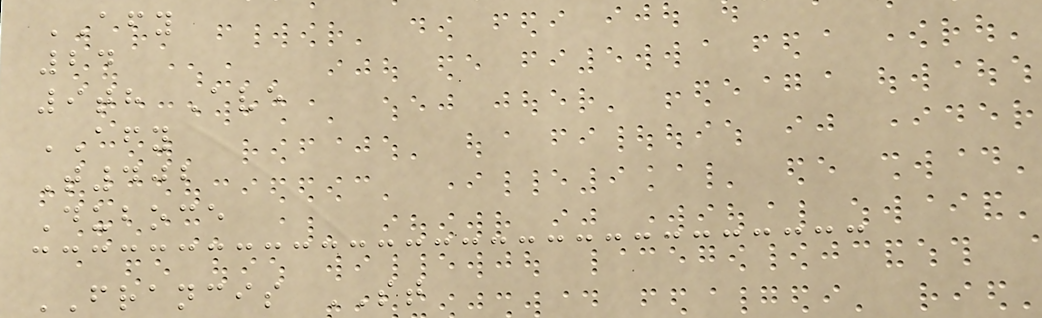AFY
24
9th Ave
AFY
T402
Duboce
FRANCIS ST
